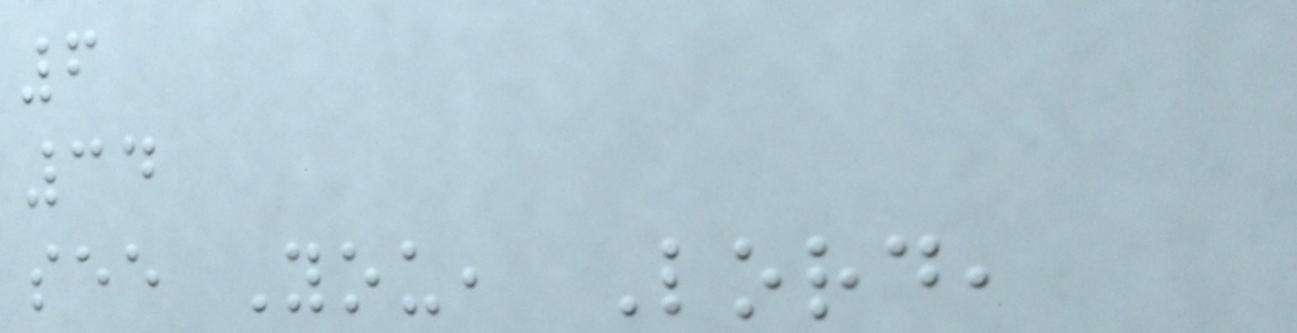6
34
see You, Lord,
